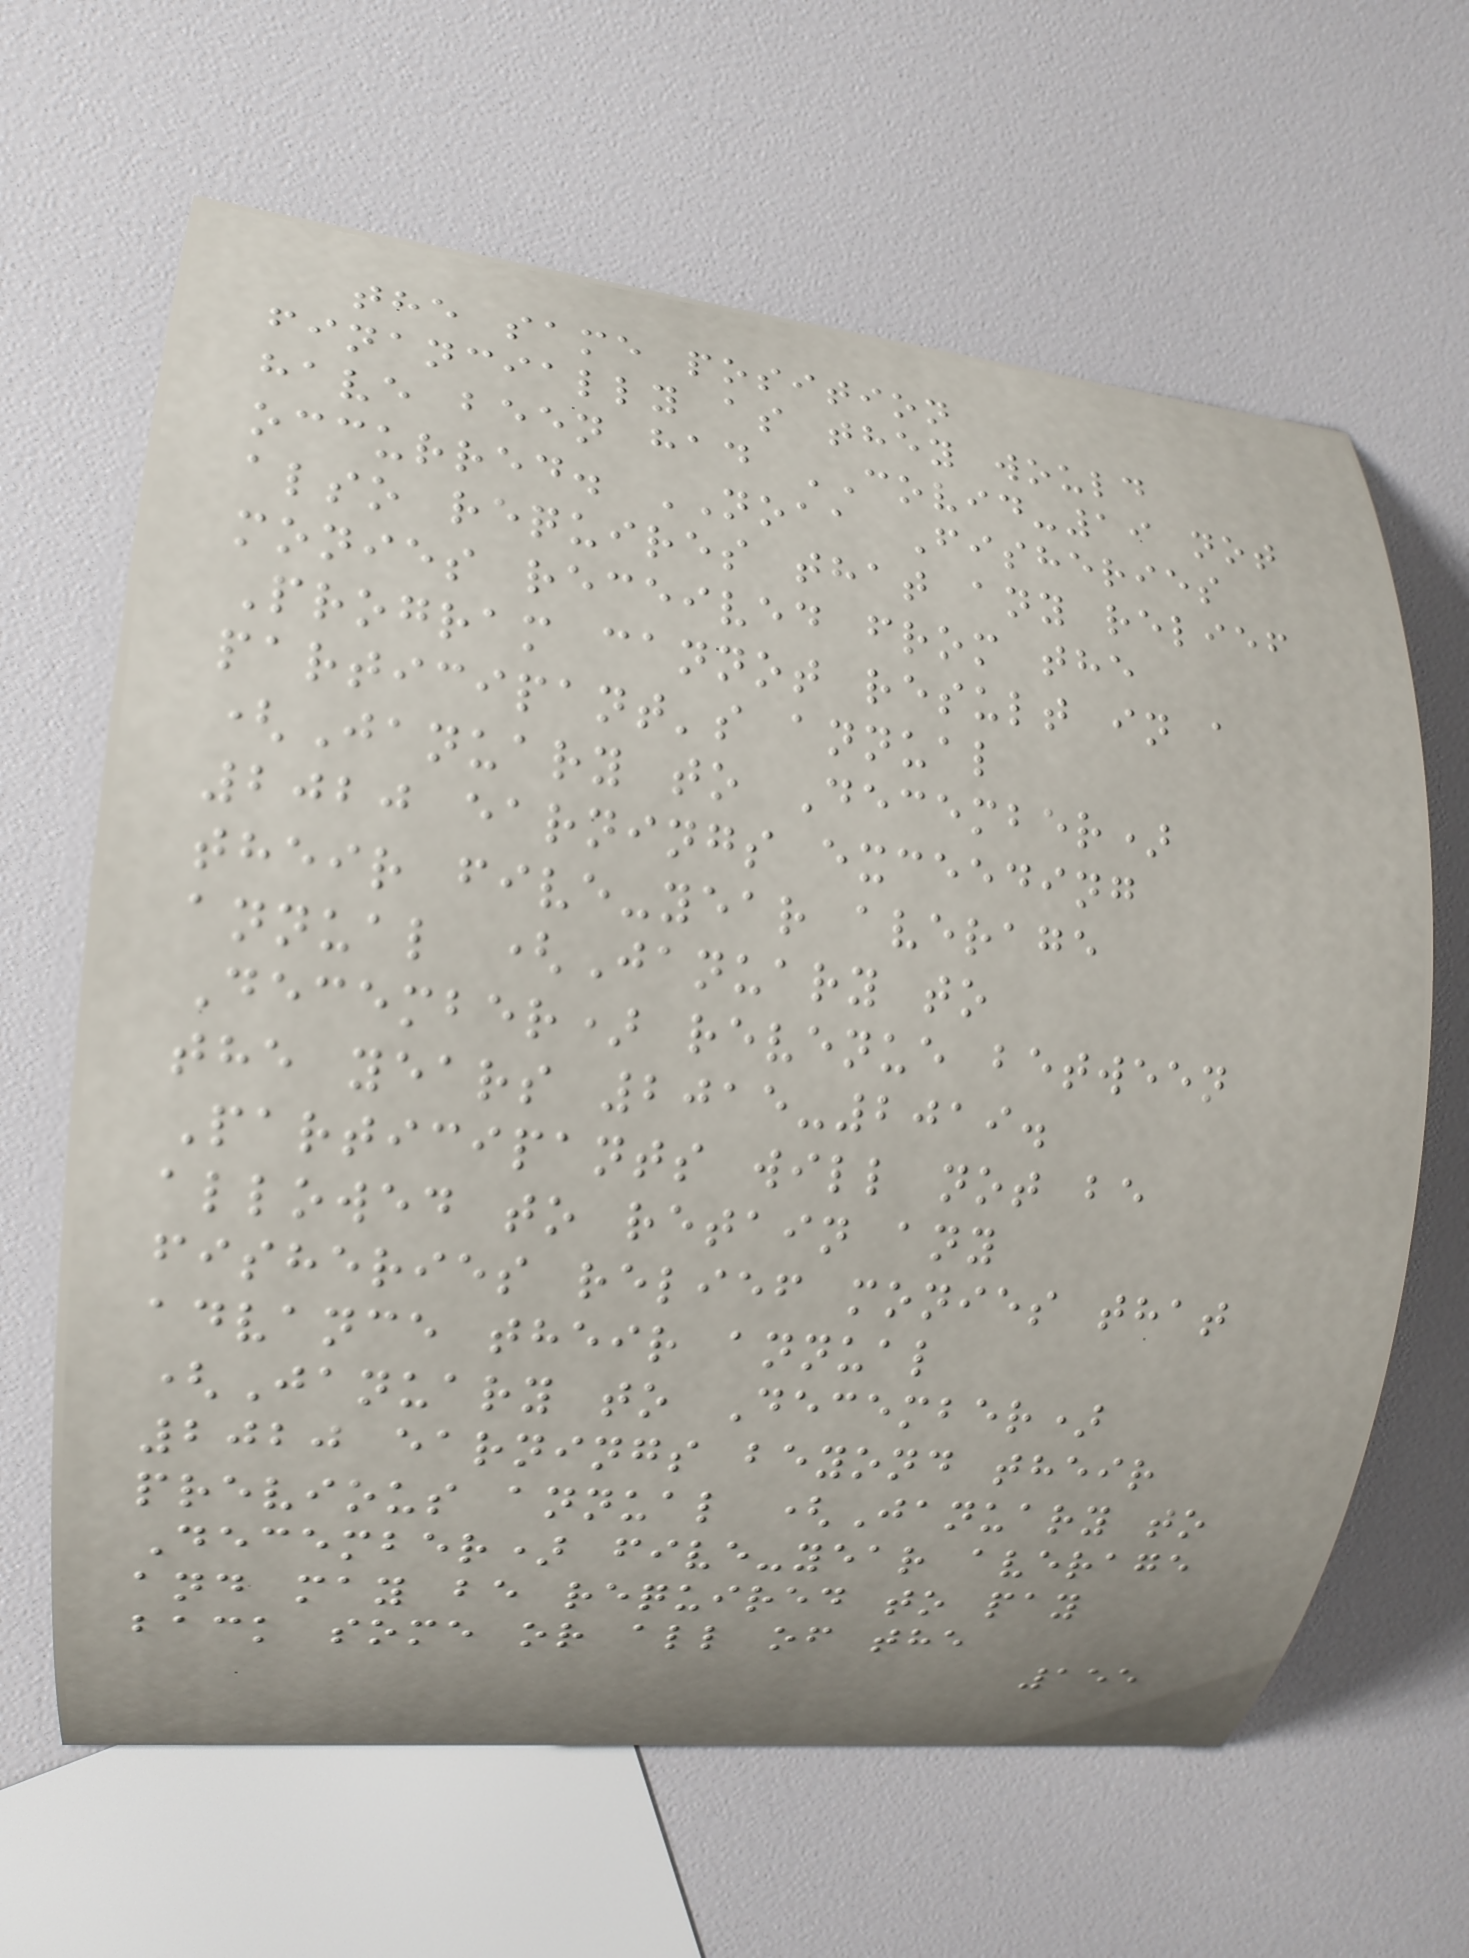the same position
financially as they would
have been had COVID-19 not
occurred. NOAA Fisheries
also requires that any relief
monies received from the
Program cannot result in a
participant's annual
(January to December)
2020 earnings exceeding
their five-year average
annual (January to
December) revenue between
the years 2015-2019.
Participants will not be
allowed to retain any
fisheries relief monies that
advance their annual
(January to December)
2020 earnings beyond their
previous annual (January to
December) five-year average
and may be required to pay
back some or all of the
155
